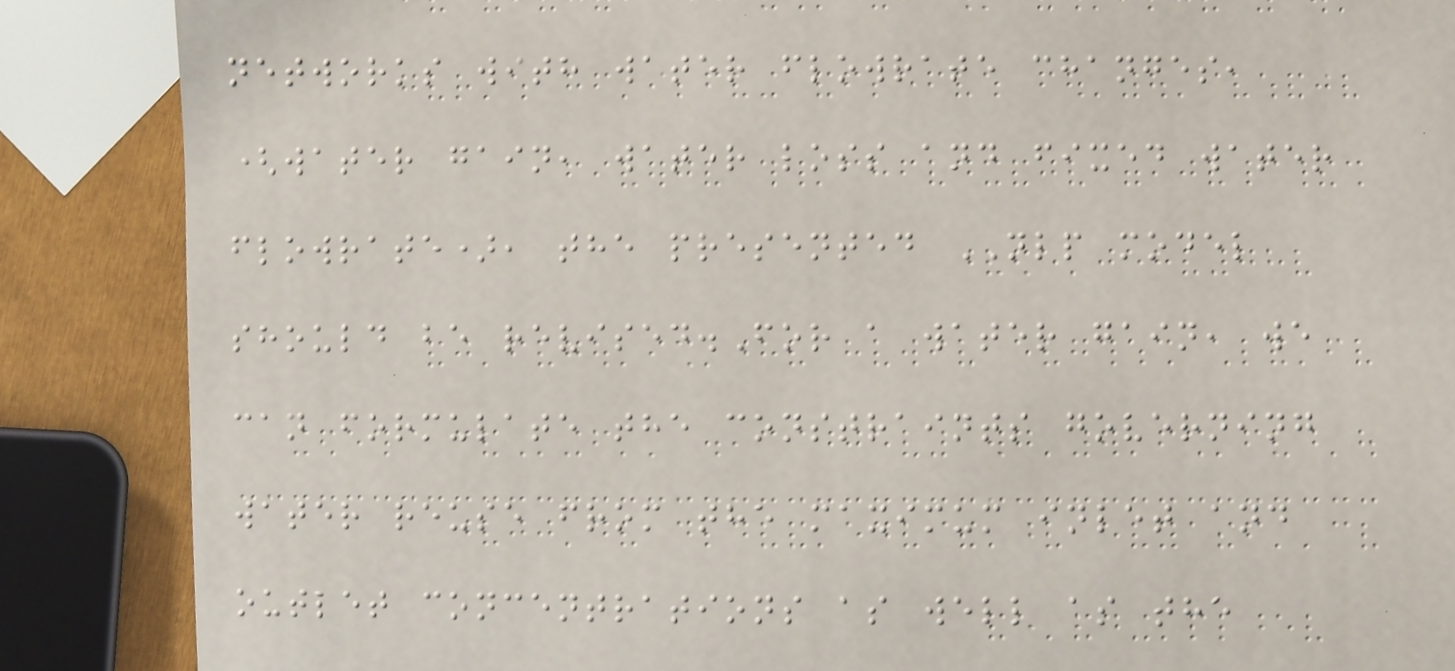networks with water flowrate changes,
(water gain, water loss and fixed water
flowrate), the presented NLP model
should be revised.For a water gain, we
can formulate the constraints governing
water reuse from the maximum inlet and
outlet concentrations as well as the
